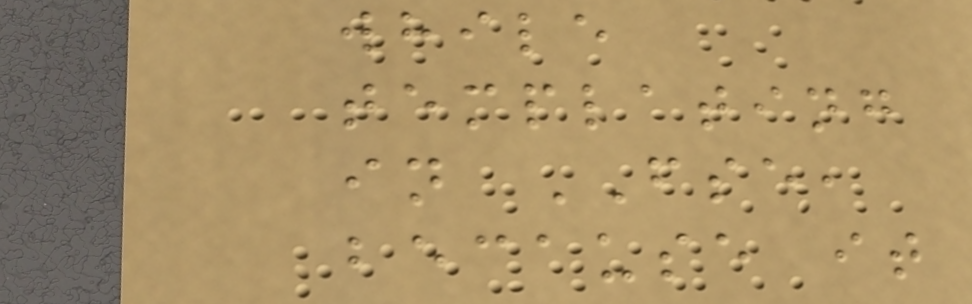while
templating
in FSE,
because it
